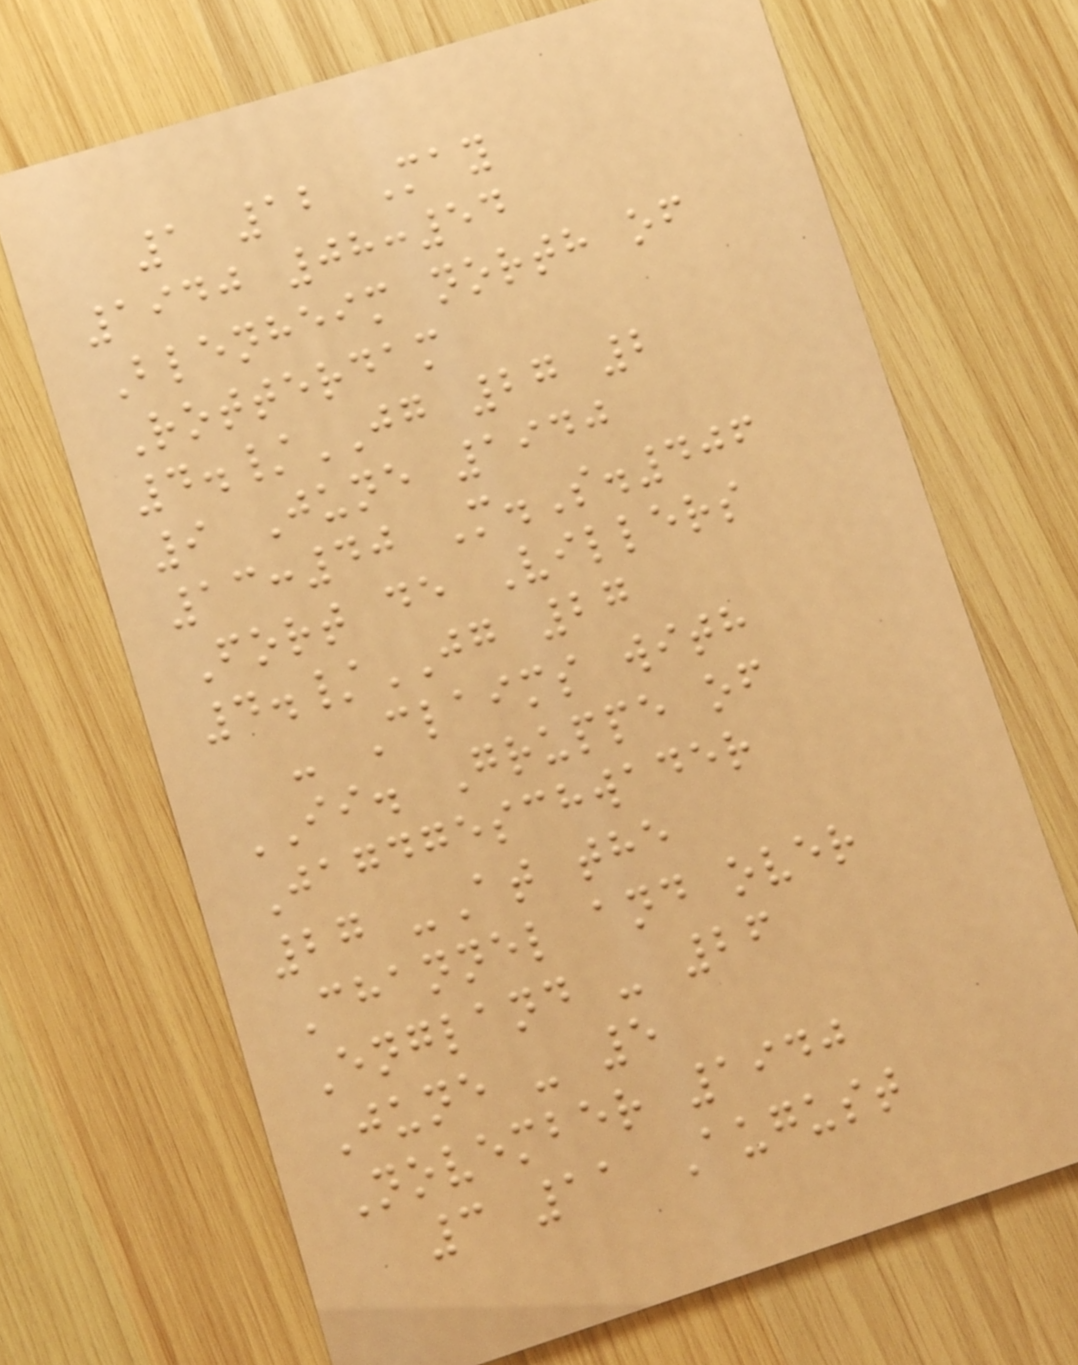1 12 May
1940 08:54
Blenheim north of
Rotterdam
4./JG 27 2
9 June 1940
13:40 M.S.406
Fort de Villers
4./JG 27
- Claims with
II. Gruppe of
Jagdgeschwader
27 -At the
Channel and over
England - 26
June - 5
November 1940
3 11 August
